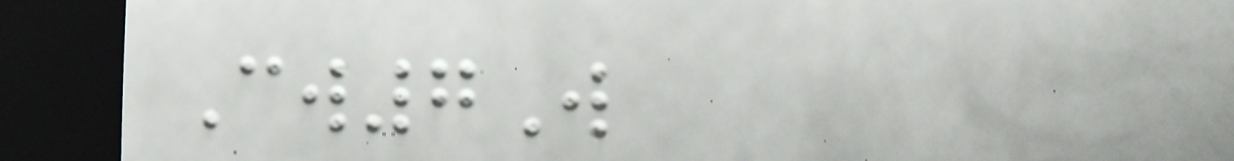Cw7W
